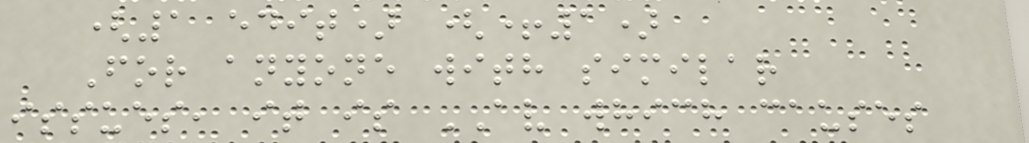(1 edit) (+1)
For anyone with similar
issues, it is AV which causes
